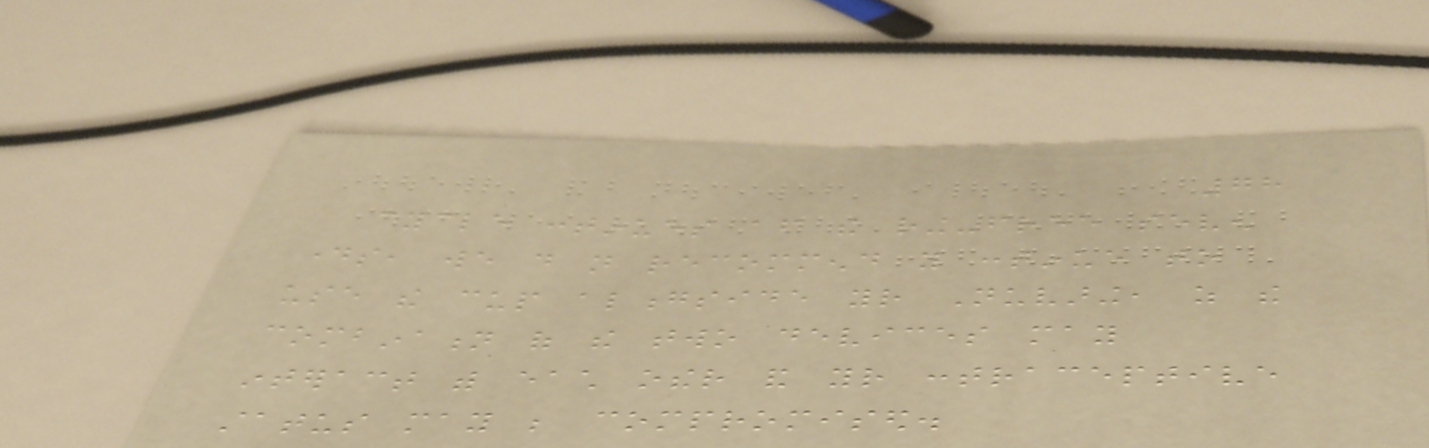78
cycle continues after the ring-free seven
days, we do not recommend you continue to
use the cup alongside your Nuvaring, as the
combination of the two devices may
interact with each other and your contraceptive
status may be compromised.
